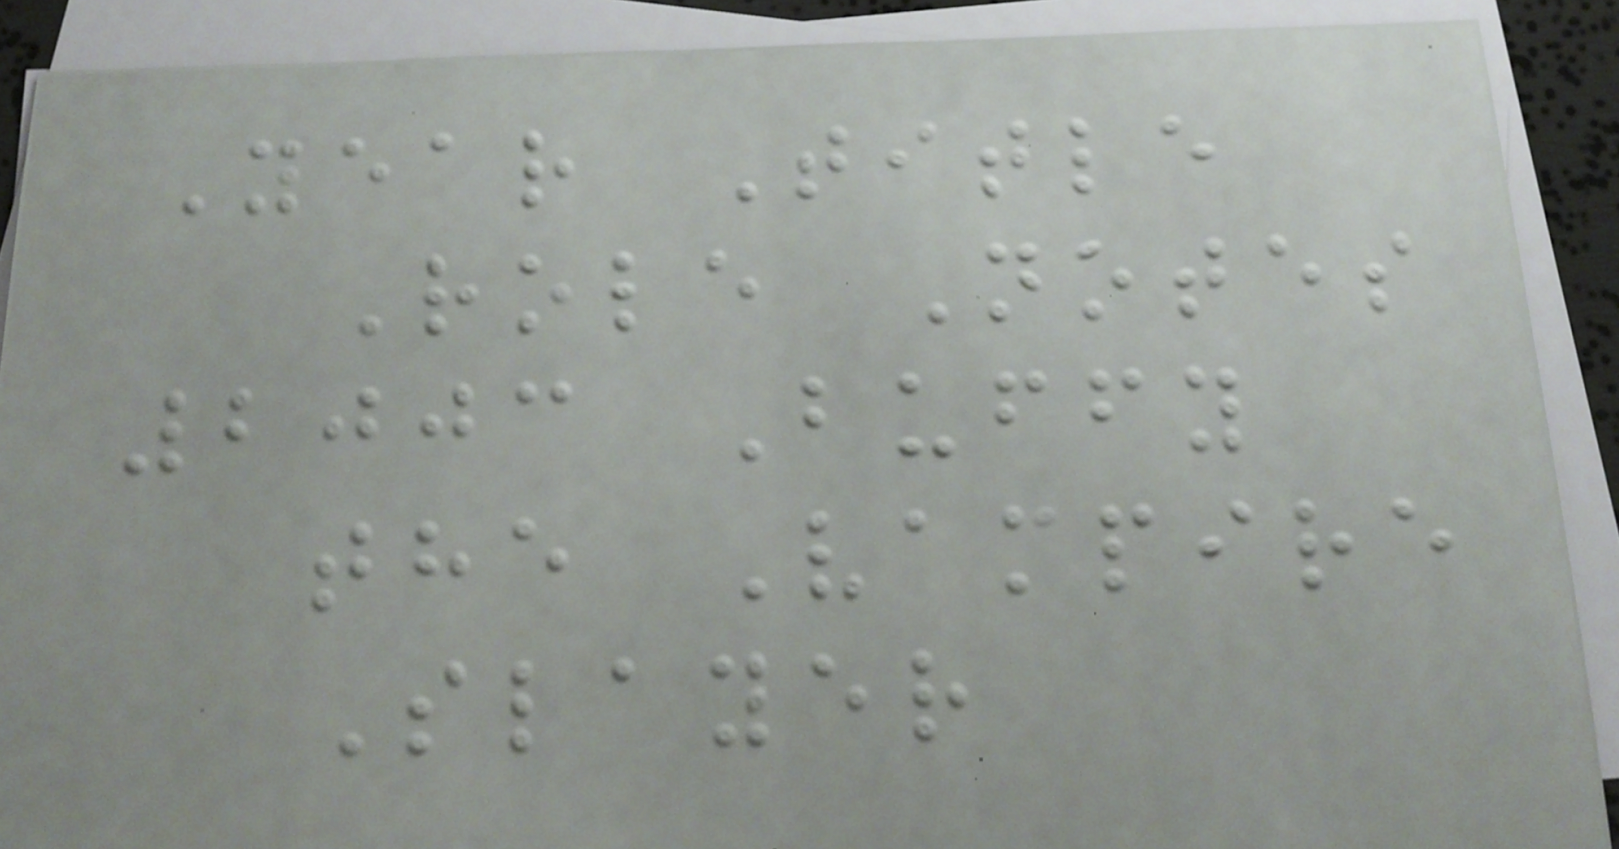Year Title
Role Notes
2003 Buffy
the Vampire
Slayer
